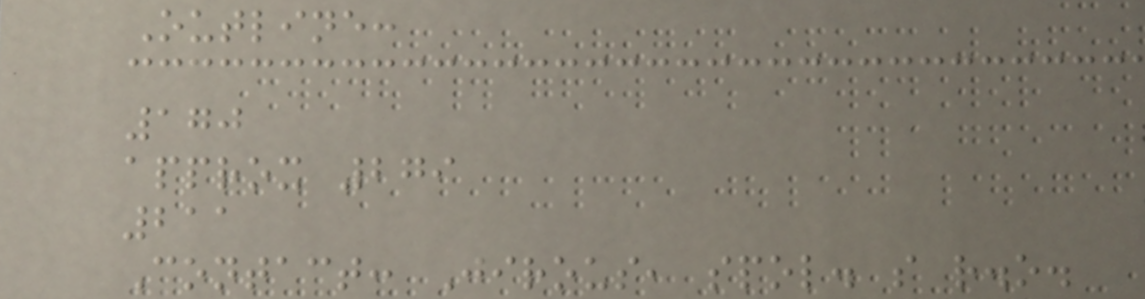Outline:
170
approx 279
211
Contact: Jirous, spol. s r.o.
